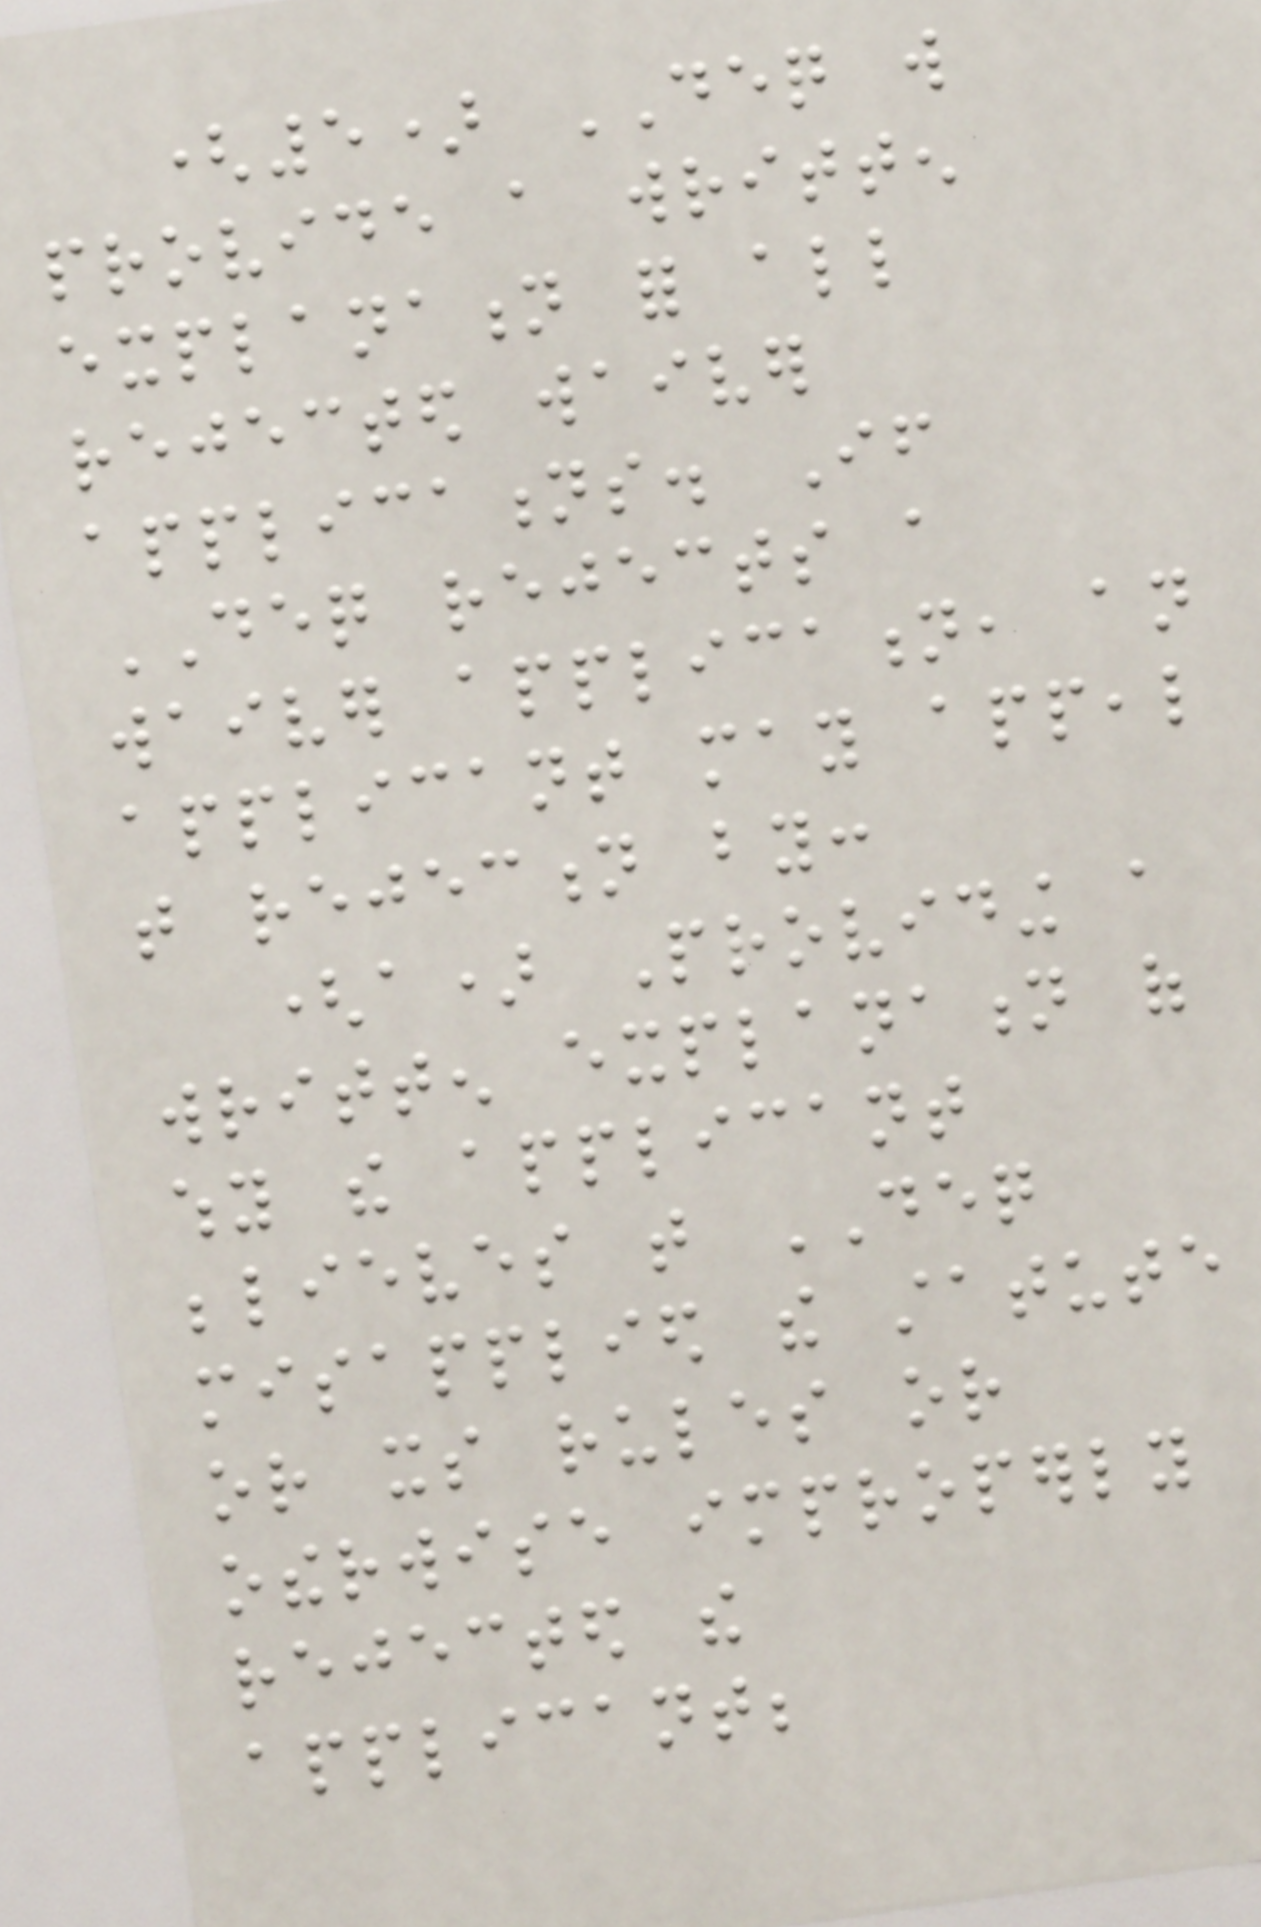(5) DEQ will
provide a written
explanation for all
rejected waiver
applications. If
DEQ rejects a
waiver application, an
applicant may appeal
that rejection by:
(a) Providing a
written explanation of
why the applicant
believes that DEQ
misapplied the statute
or its rules or
otherwise improperly
rejected the
applicant;
